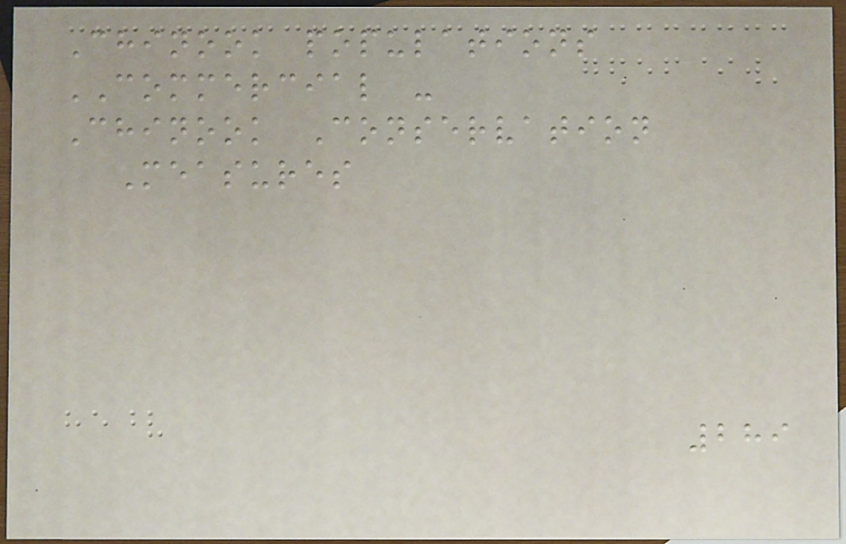Chinook populations
COMMERCIAL -
Chinook Conservation
Measures
289
